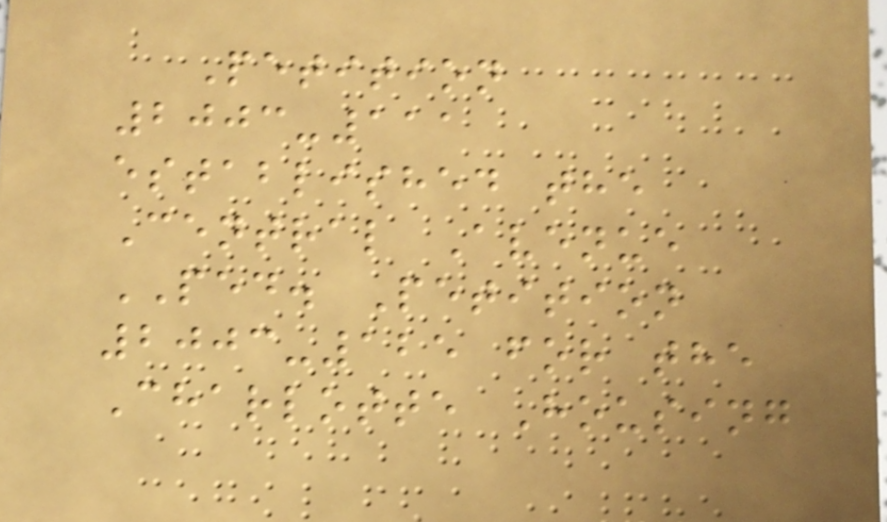Petition
2003-111
established the
Central Avenue
PED. Petition
2003-125 for the
Charlotte Housing
